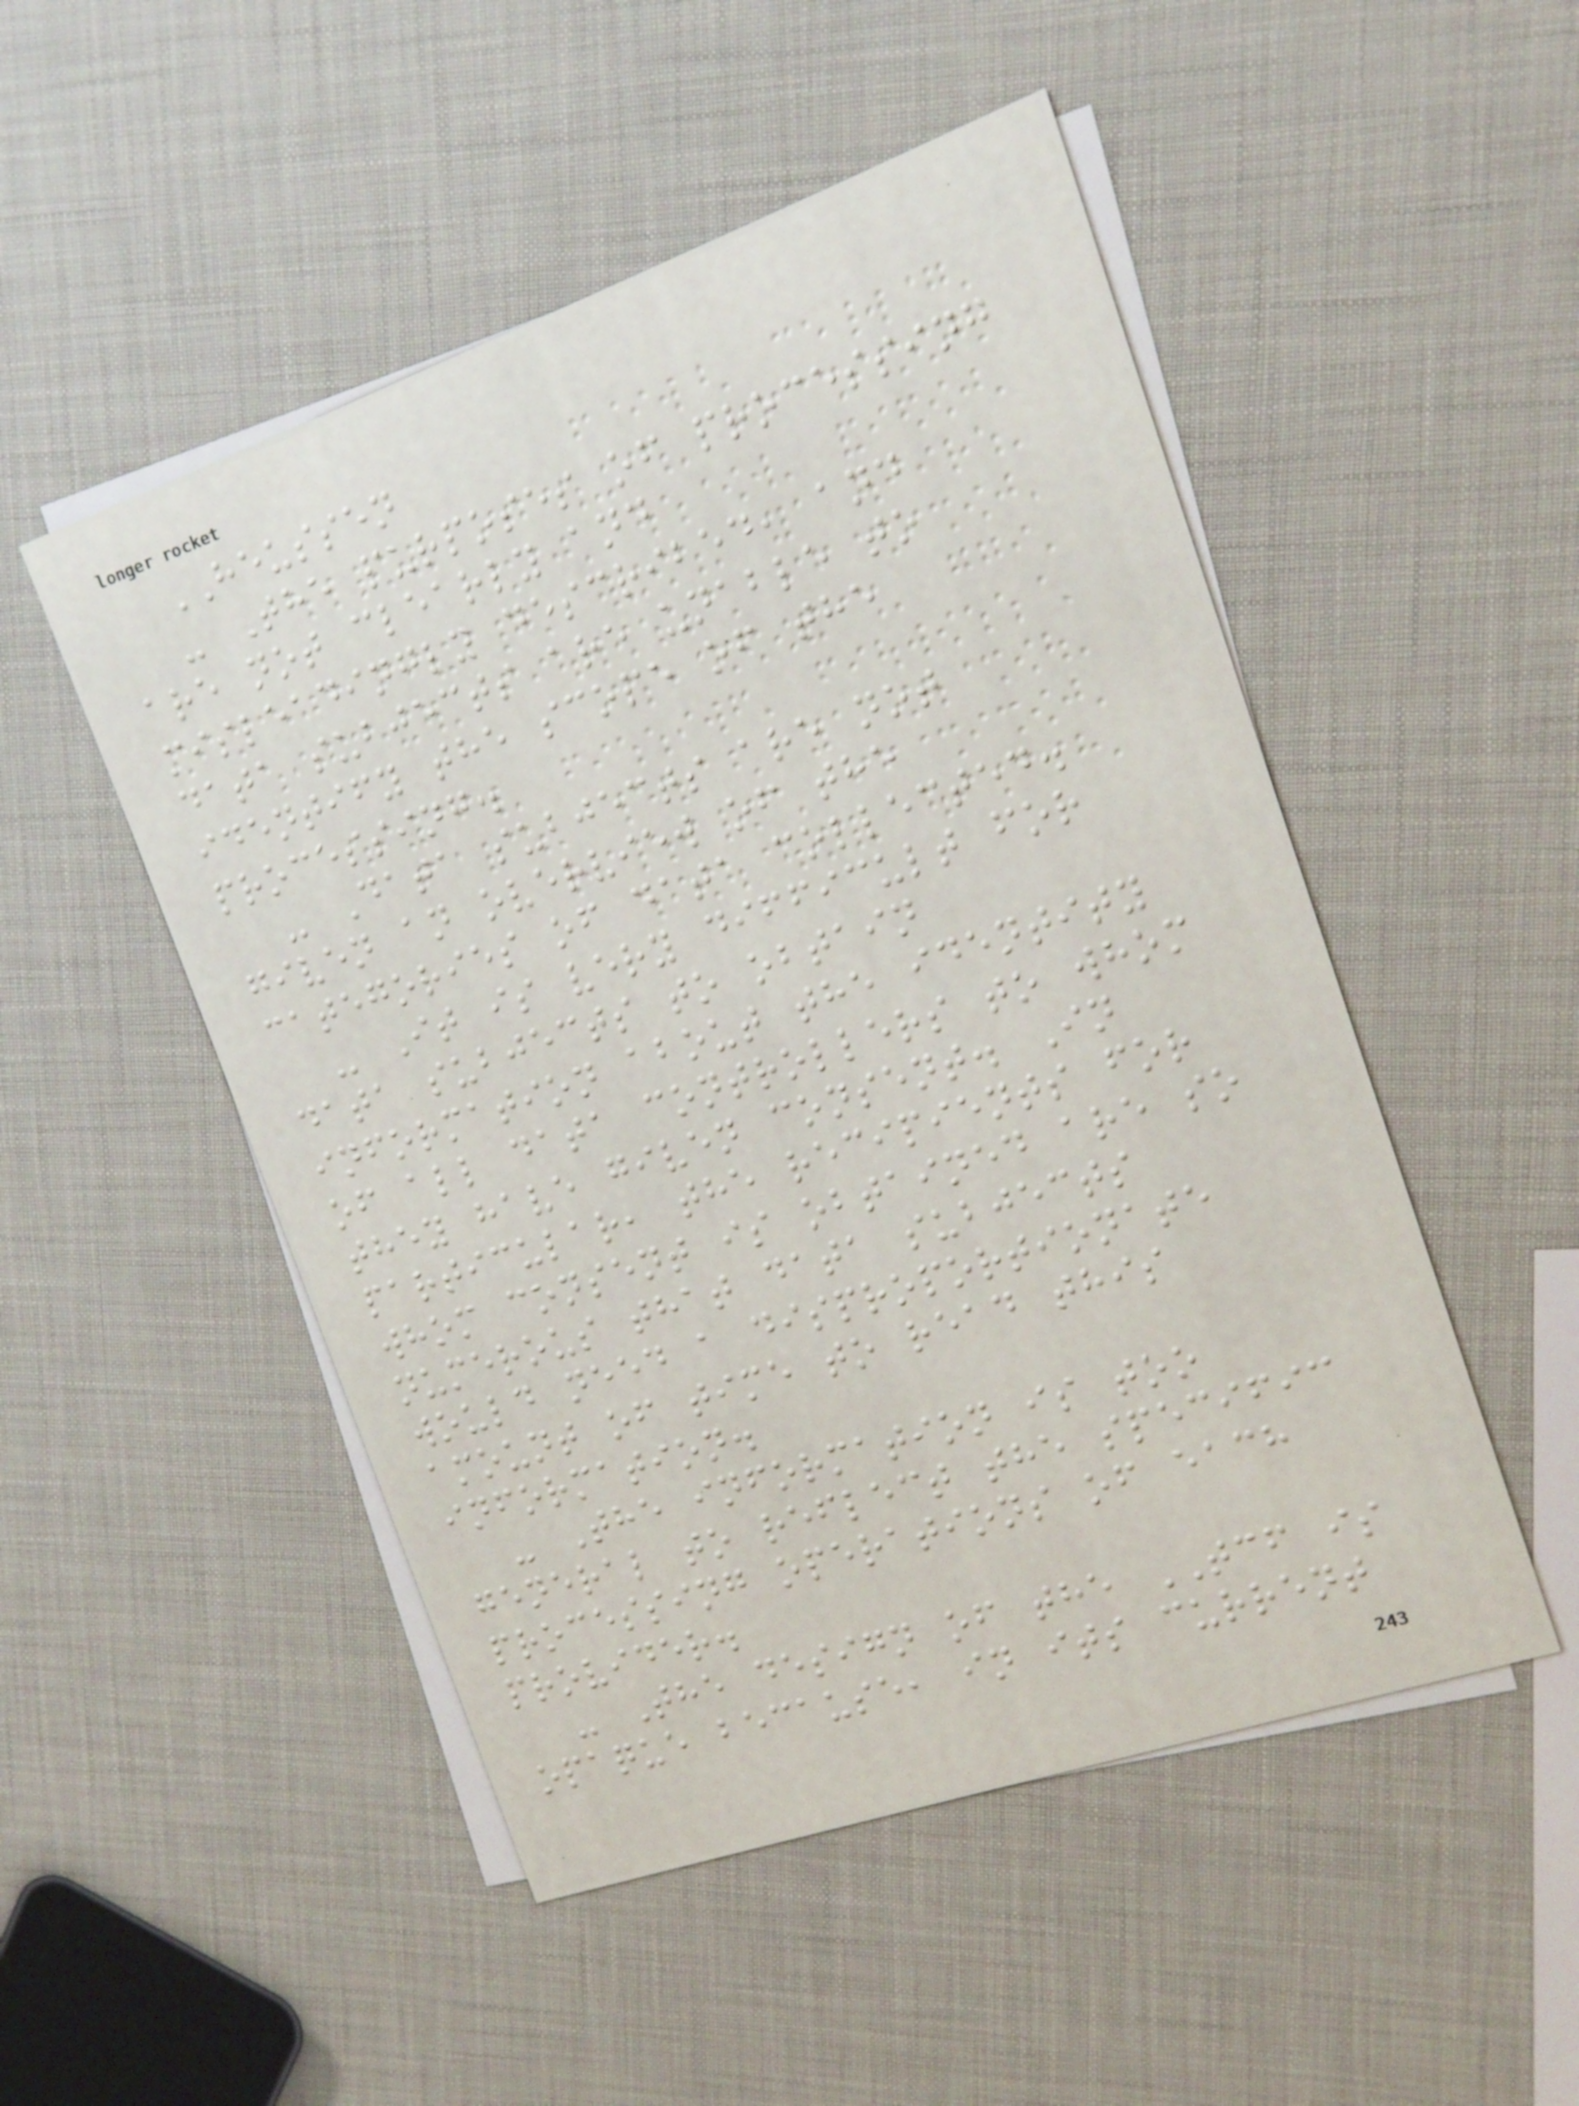HEUSSEN
- The purposes of processing
are not clearly and
misleadingly described, and
data subjects are unable to
identify the scope of the
processing.
- Data subjects are not
given an overview of the
categories of data collected.
- It is very difficult for
data subjects to obtain
information about the identity
of all data controllers to whom
they have given consent. In
particular, the recipients for
whom consent is obtained are so
numerous that data subjects
would need a disproportionate
amount of time to read this
information.
- The information is too
general to reflect the specific
processing operations of each
provider.
- The design of the TCF is
opaque because, in its current
